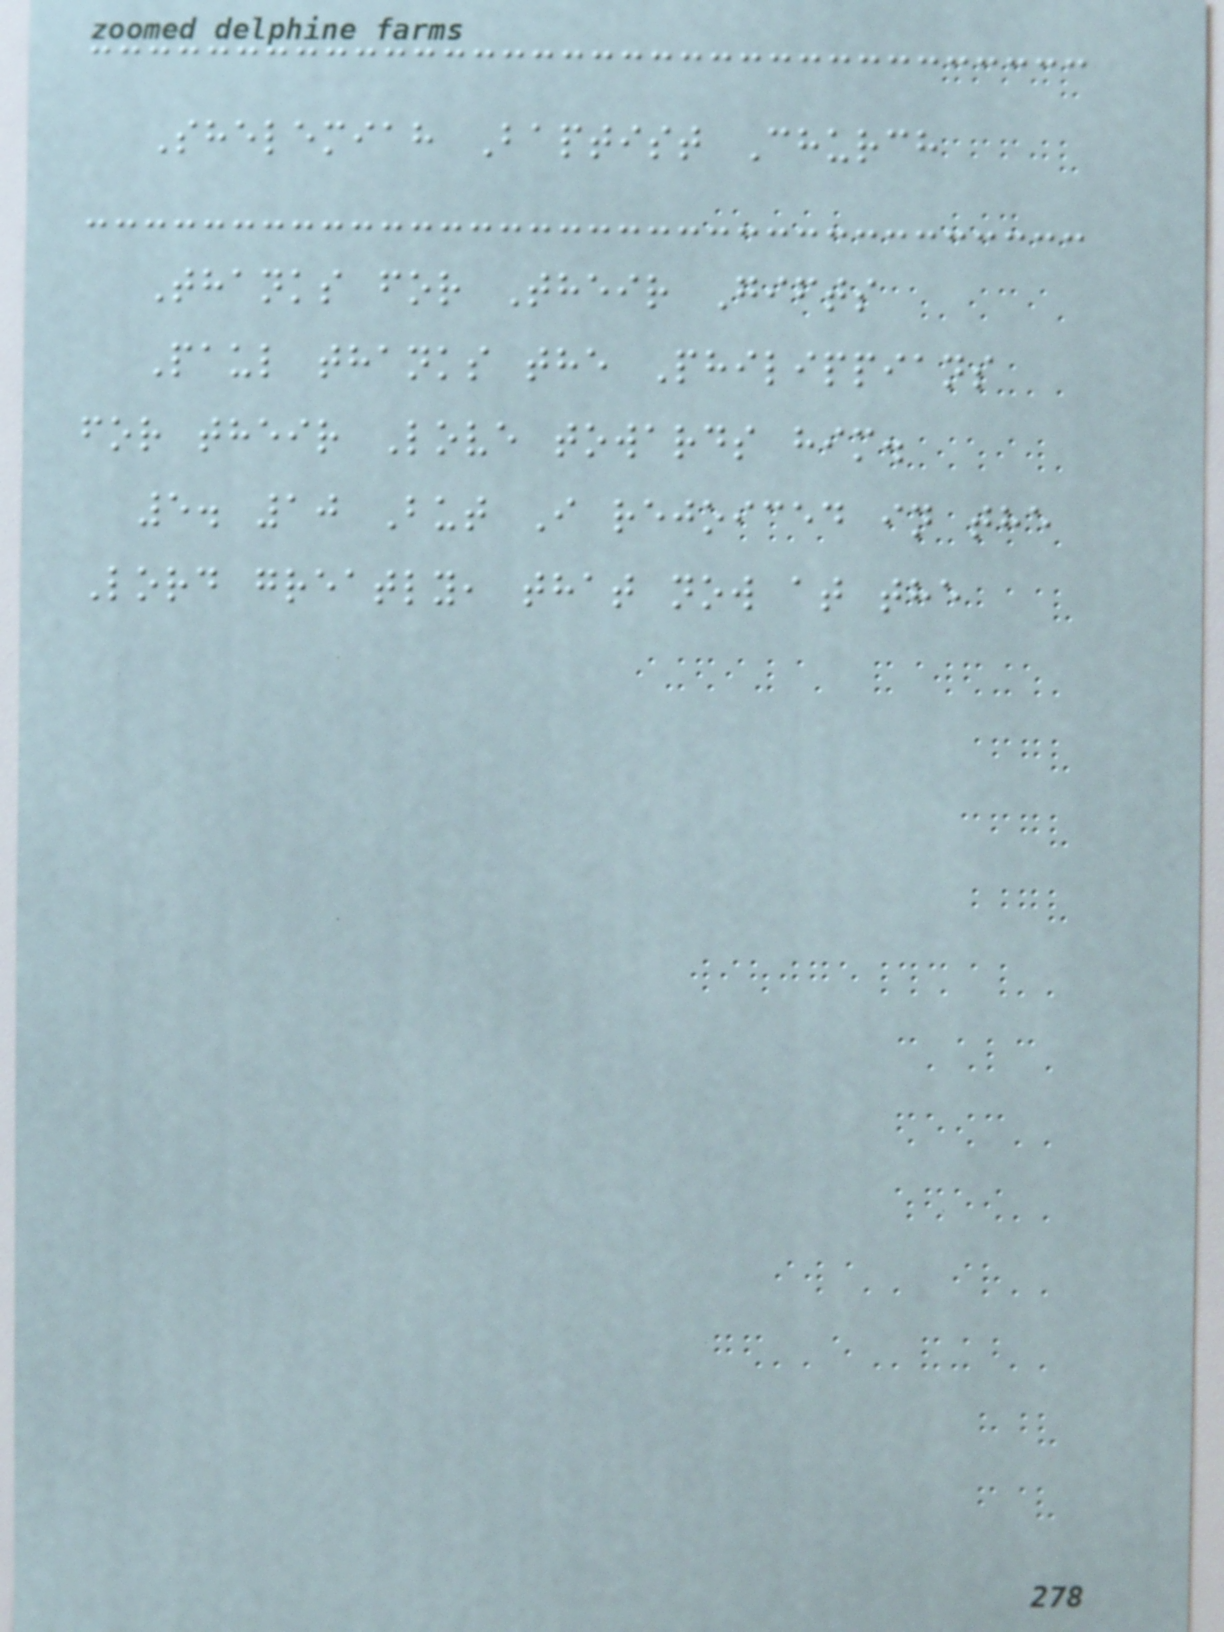Shelemiah Baptist Church
Thanks for Their Gifts
Paul thanks the Philippians
for their Love towards him.
5. 10 But I rejoiced in the
Lord greatly, that now at the
